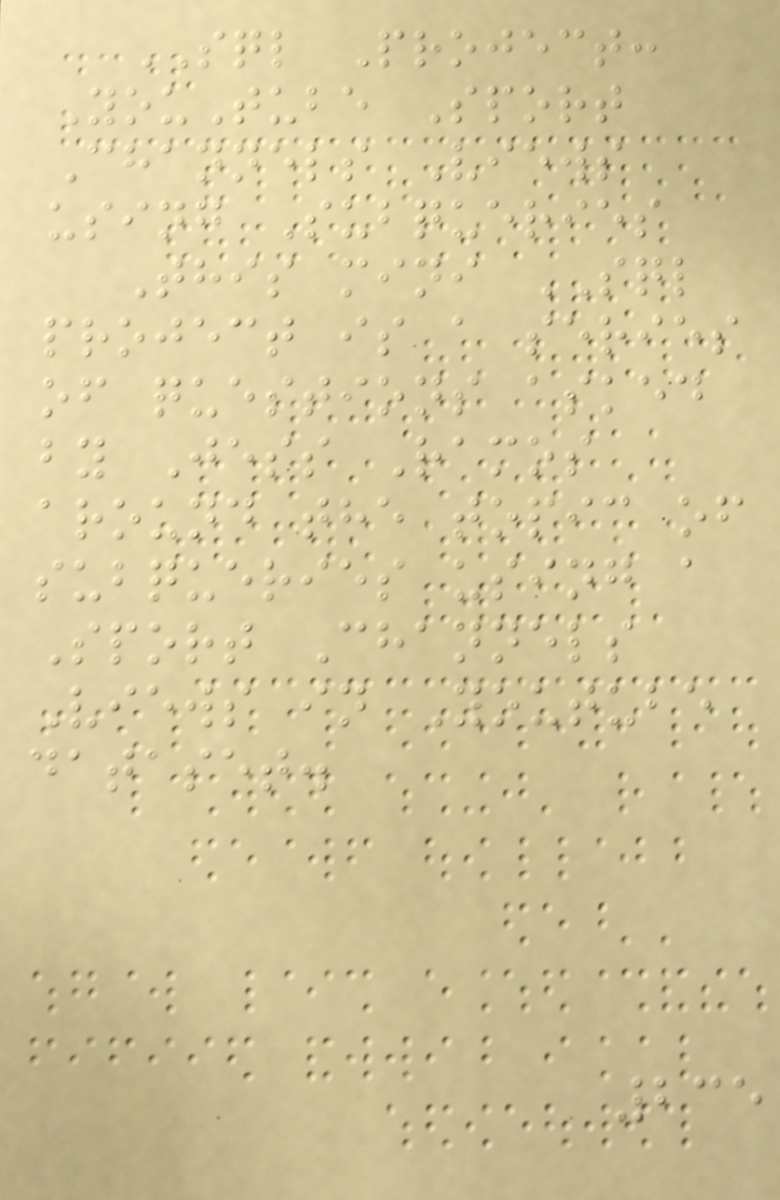SQL Project:
YouTube Sport
Channels Views
using Subqueries
This mini SQL
project is a series
of questions asked
by Jess Ramos
around the topic of
subqueries using a
Sport Channels
Views in Youtube
dataset.
235
